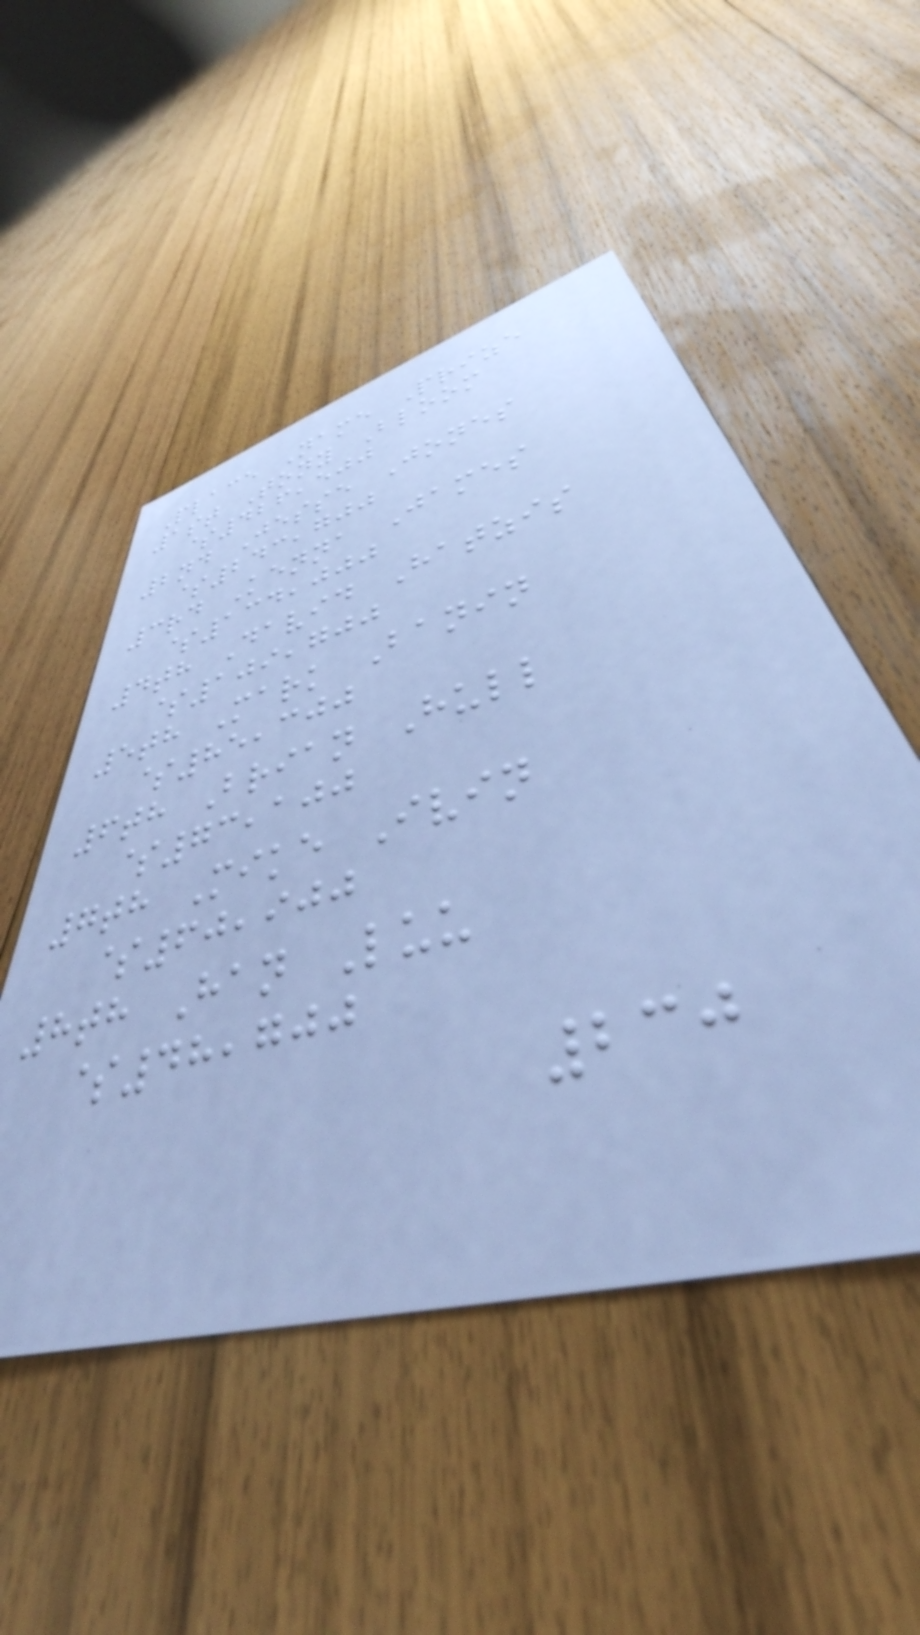Place Name Prize
1st Tony Bloom
$426,500
2nd Jesse Jones
$243,700
3rd Kenna James
$134,000
4th David Hatzis
$109,700
5th Mark Banin
$85,300
6th Brian Hull
$73,100
7th Mike Ivin
$60,900
8th Han Luu
$48,700
230
